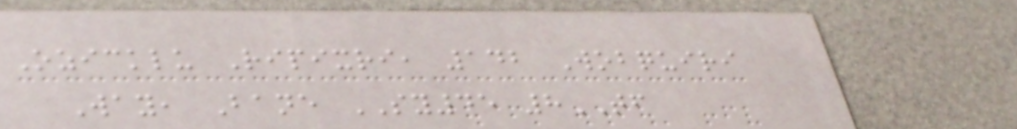Ozicklu Ripixri, 142 Wobquiri
Way, Bane SY45 8TF
